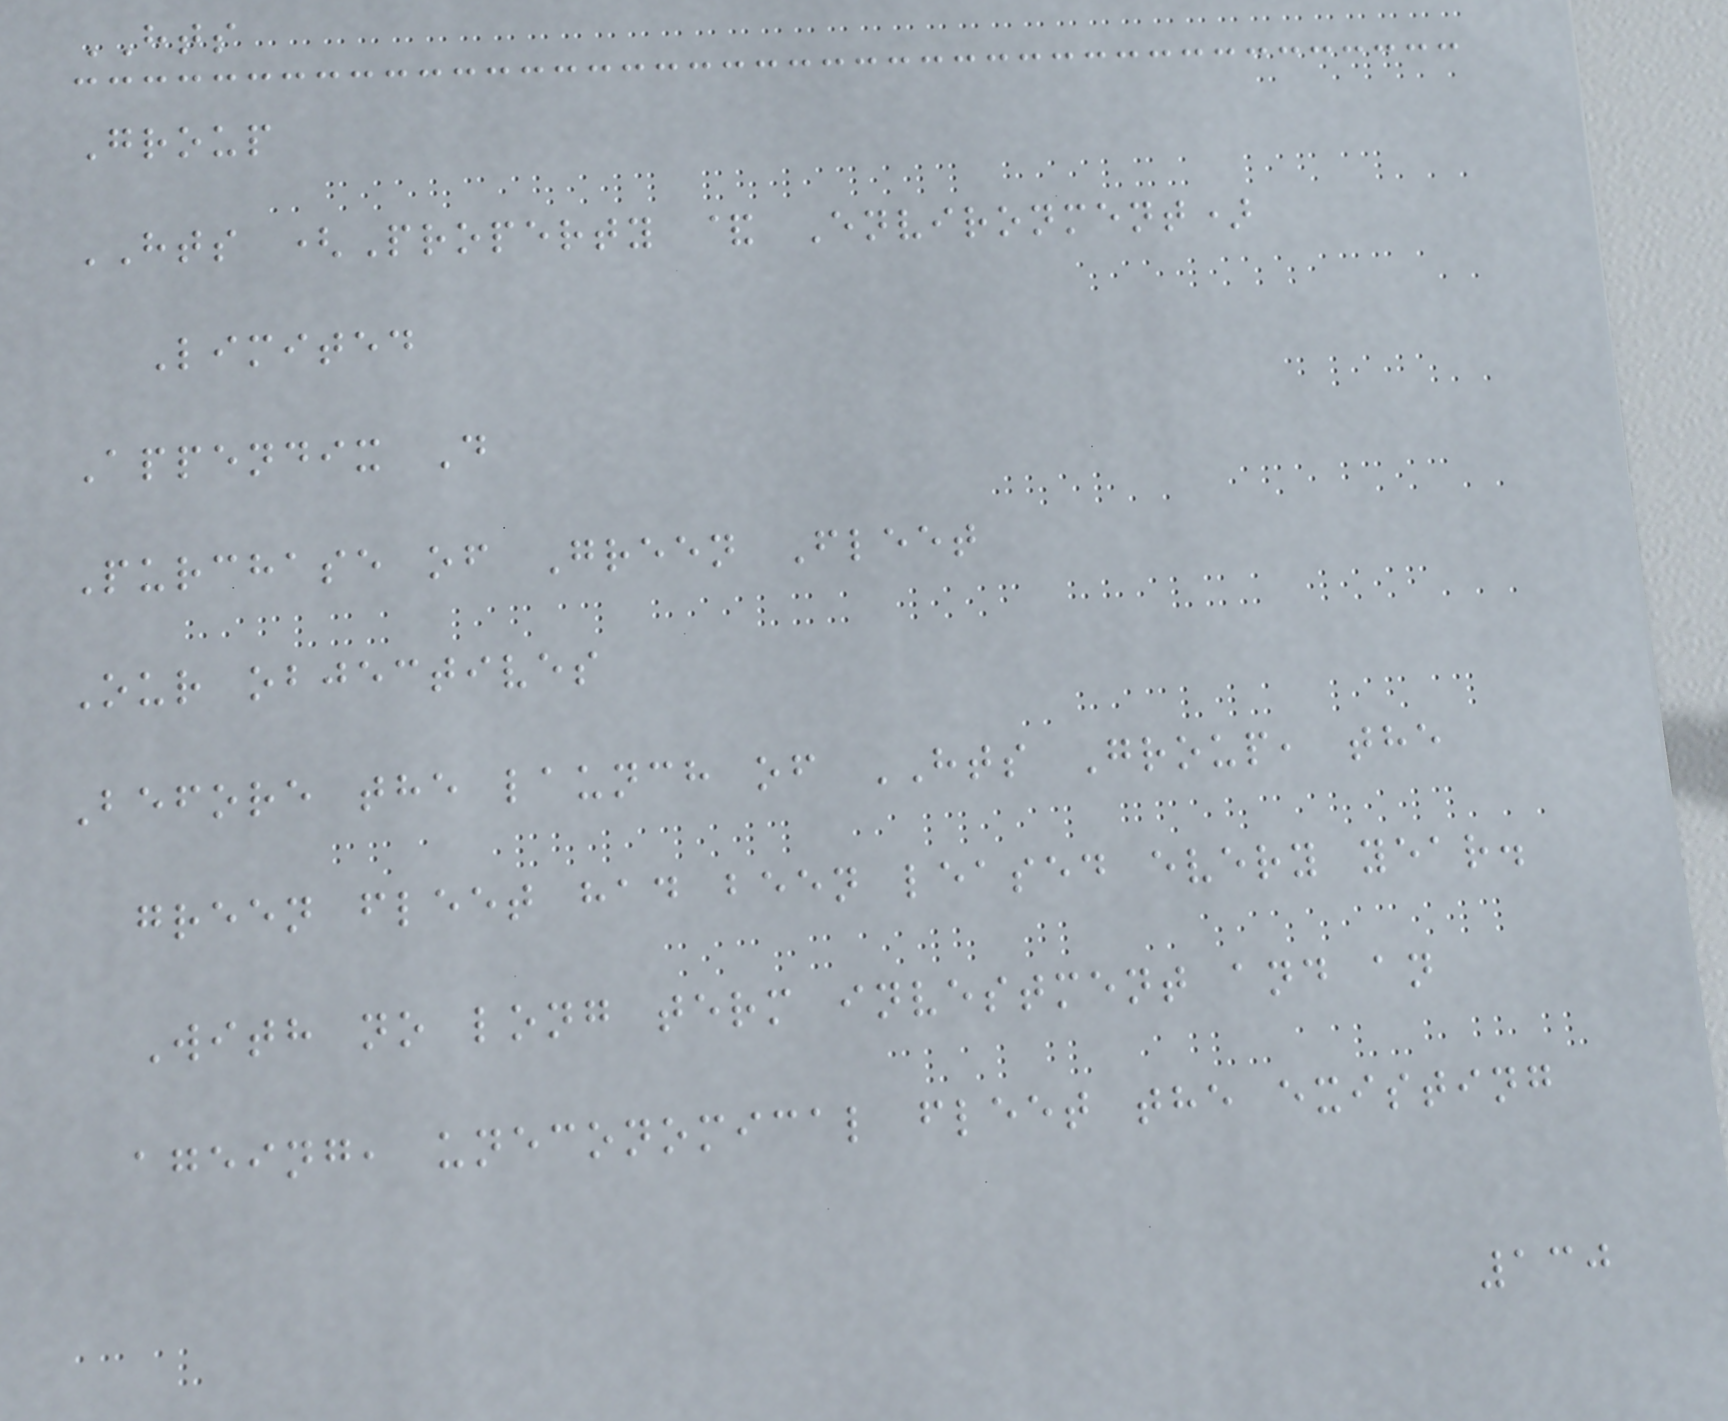HTS
Group
HTS (Property & Environment)
Limited
Appendix D
Purchase of Green Fleet
Our objectives
Before the launch of HTS Group, the
green fleet had been leased every year.
With no long term investment and an
ageing, uneconomical fleet the existing
130
